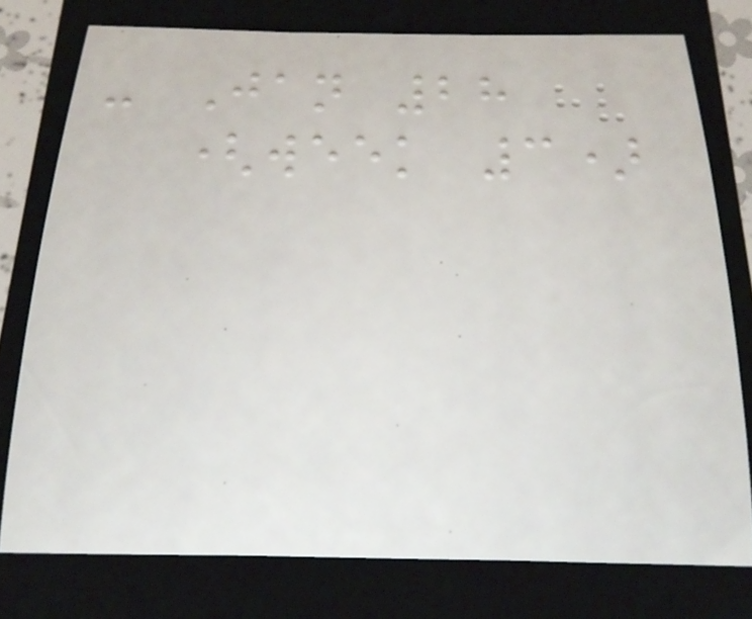- Jan 28
(week 3)
